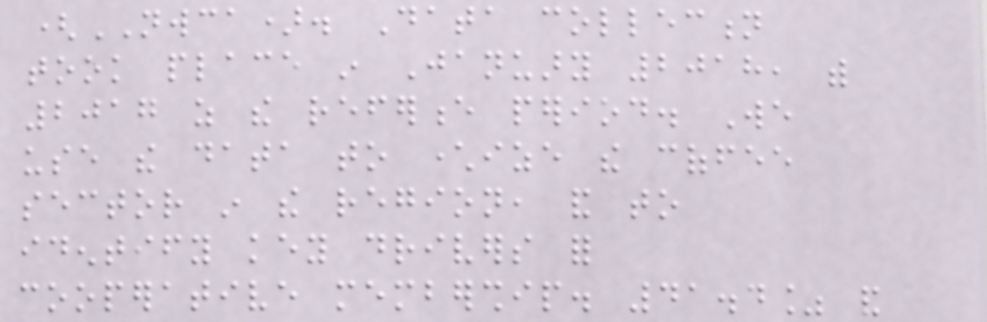(NWCA). Data collection
took place in January 2018, with
2017 as the reference period. We
use the data to characterize the coffee
sector in the region, and to
identify key drivers for
cooperative membership. 41.4% and
